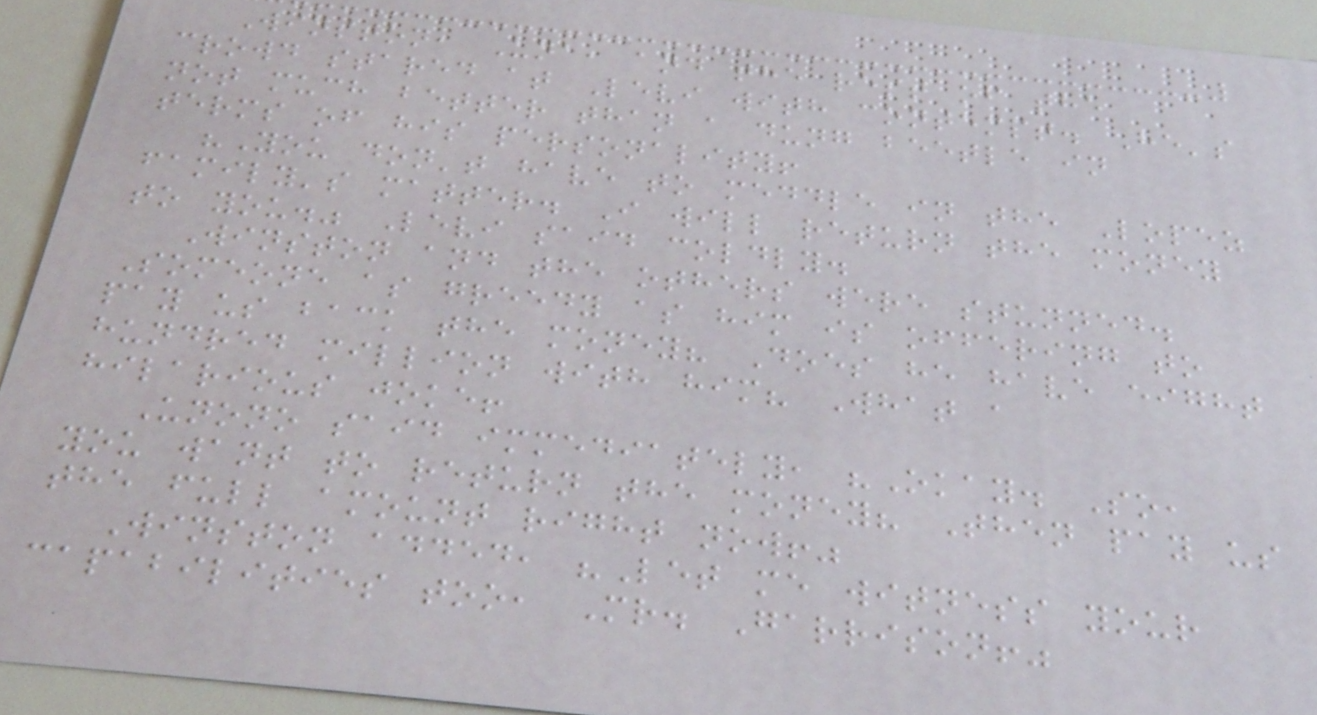Winston, Una, and the rest of the
crowd stared at Levi with contempt. He's
not much better than a dung beetle in
terms of his personality!
"You don't have to meddle in the Lopez
family's matter. I will return the money
to you." Levi said coldly.
Winston and the others were stunned.
Someone as greedy as him is offering to
pay us back the money? Does he have eight
hundred million with him? What a
hilarious joke!
Unono said immediately, "Okay. So,
you want to return the money? Then pay us
the full amount right now!"
Winston added, "Let me witness your
capabilities too, Mr. Garrison!"
